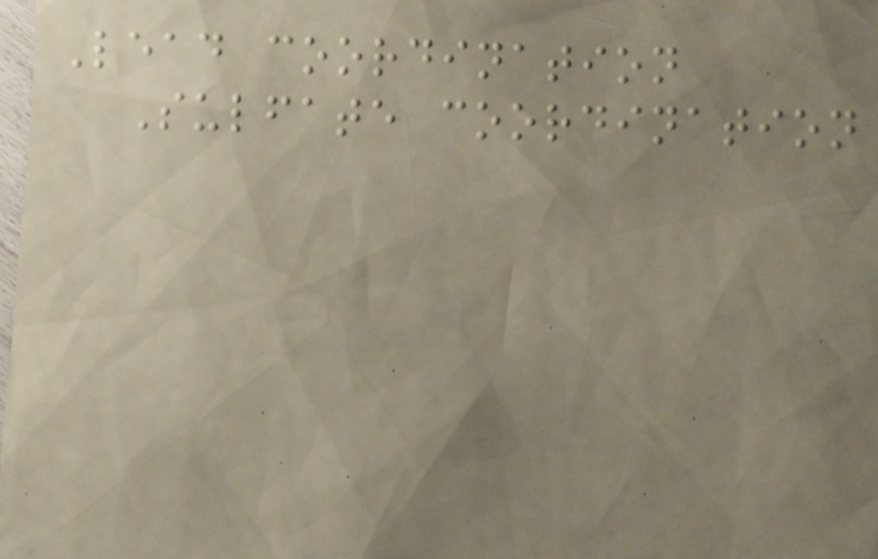Lead coordination
Sulfate coordination
